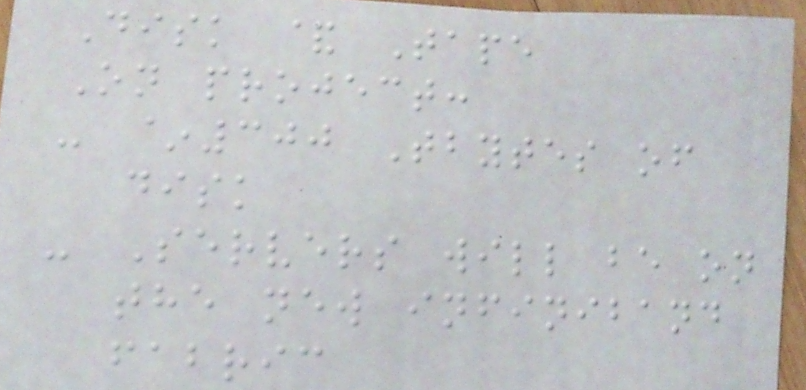Disk & Tape
On project:
- ~300 Tbytes of
disk
- Servers will be on
the new infiniband
fabric
